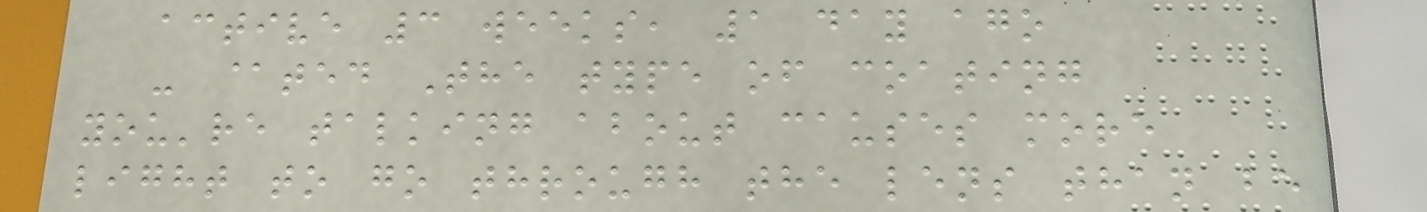active 3 weeks, 1 day ago
- @ted The type of coating
you're talking about causes more
light to go through the lens than be
